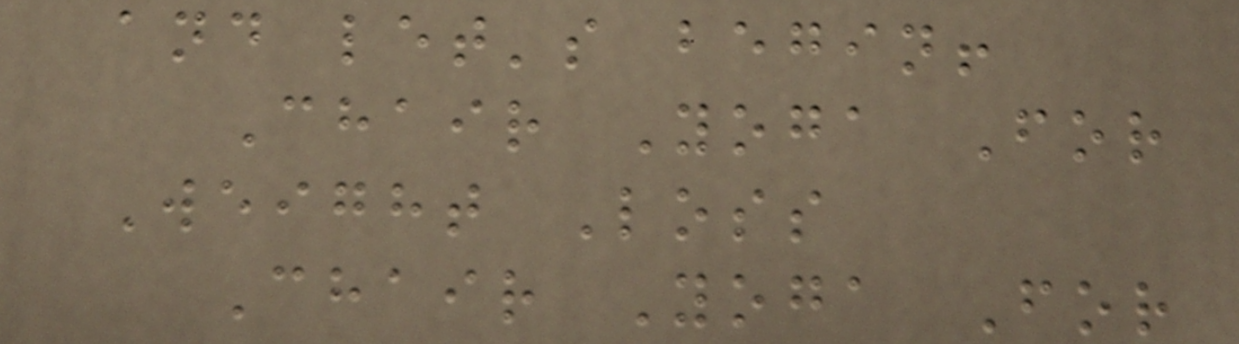and let's begin!
Chair Yoga For
Weight Loss
Chair Yoga For
